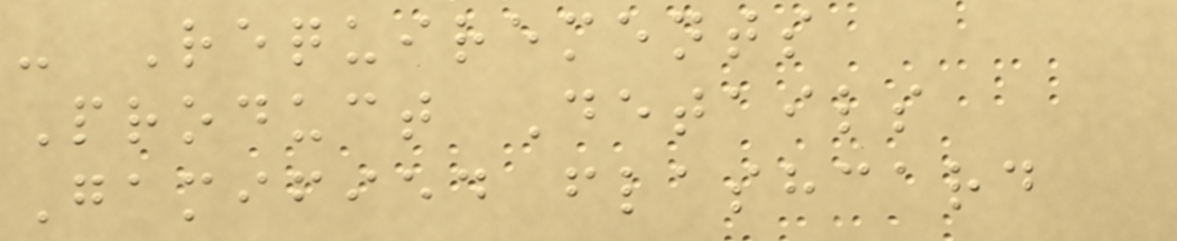- Requirements
Product Details
Gamified flashcard
